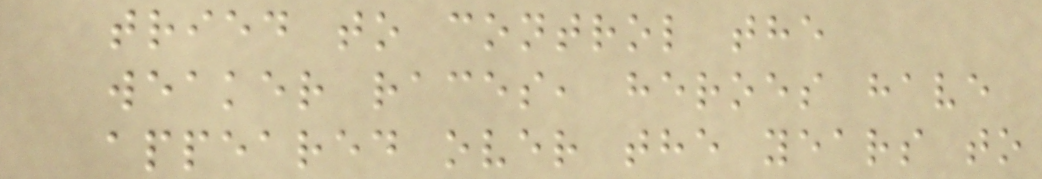tried to control the
weaker races, heroes have
appeared over the years to
